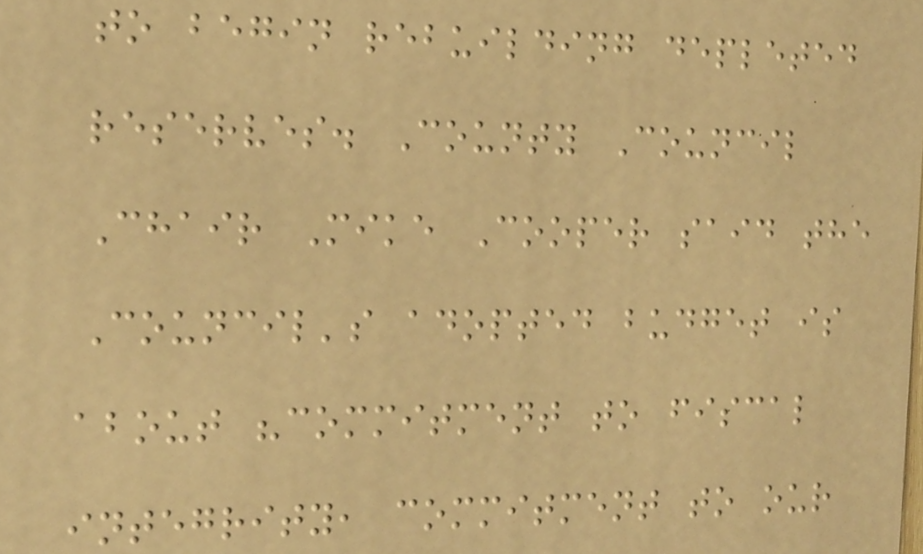to begin rebuilding depleted
reserves. County Council
Chair Mike Cooper said the
Council's adopted budget is
about "commitment to fiscal
integrity, commitment to our
